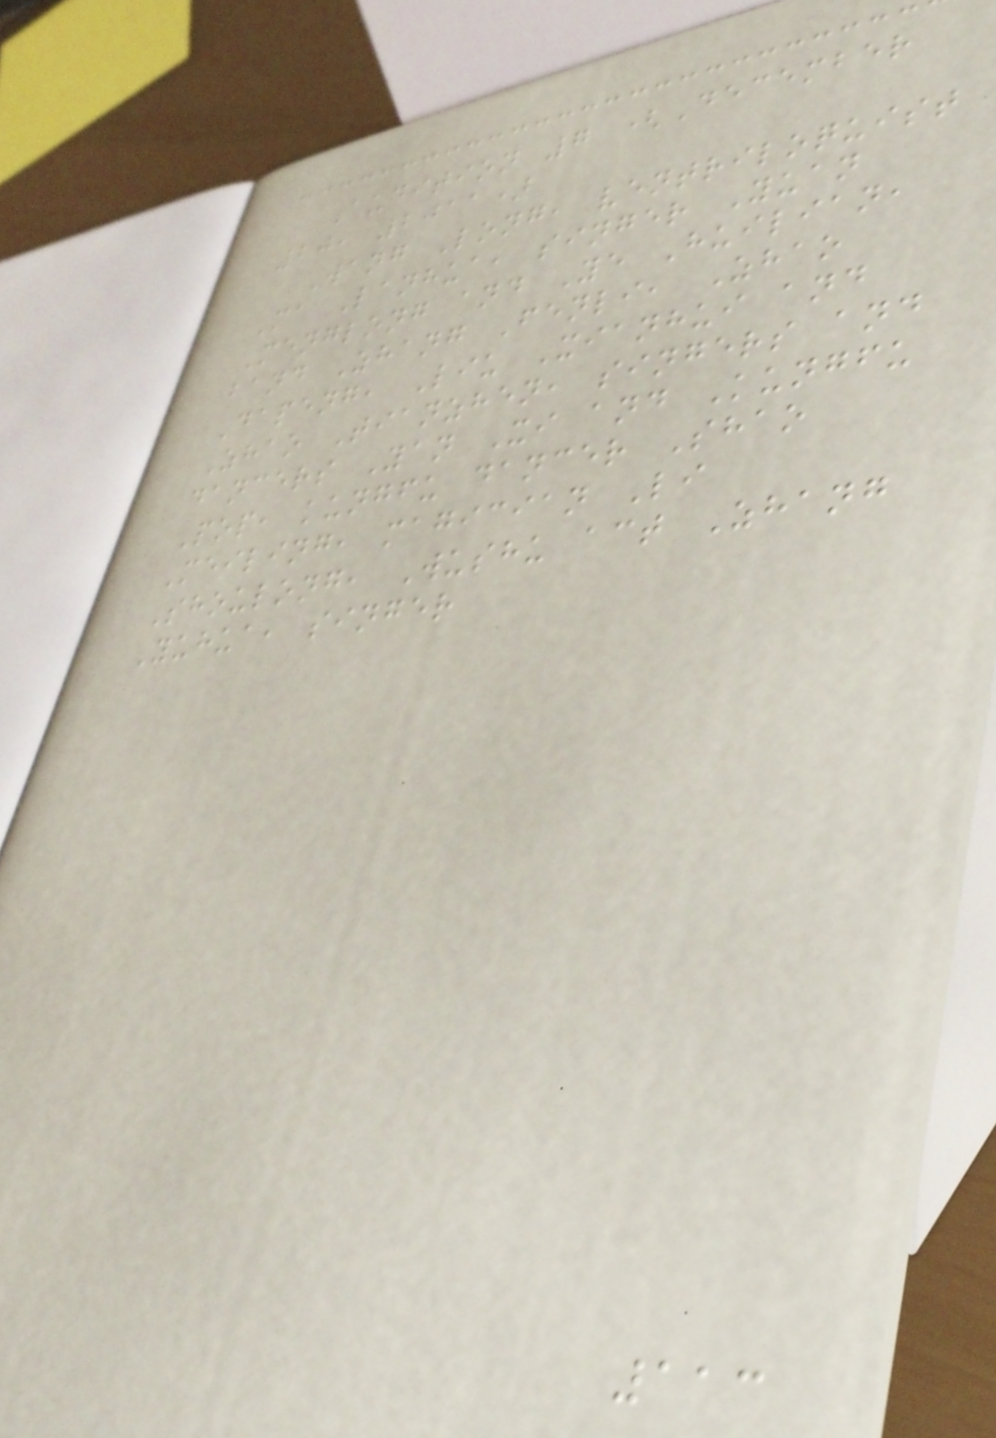Audition 7 (December
20, 2011)
Wang Long, ventriloquist
Ma Lanhua, singer Yuan
Menglong and Ye Huilian,
band Zhang Fenli, Zhao
Dapeng, Liu Xianhui and
Zhao Tianzhen, singers and
dancers Yan Xi and Kungfu
Pop, kungfu dancer Shao
Meiling, magician Li
Shoulong, Wushu act Zhang
Yuhua, singer
113
